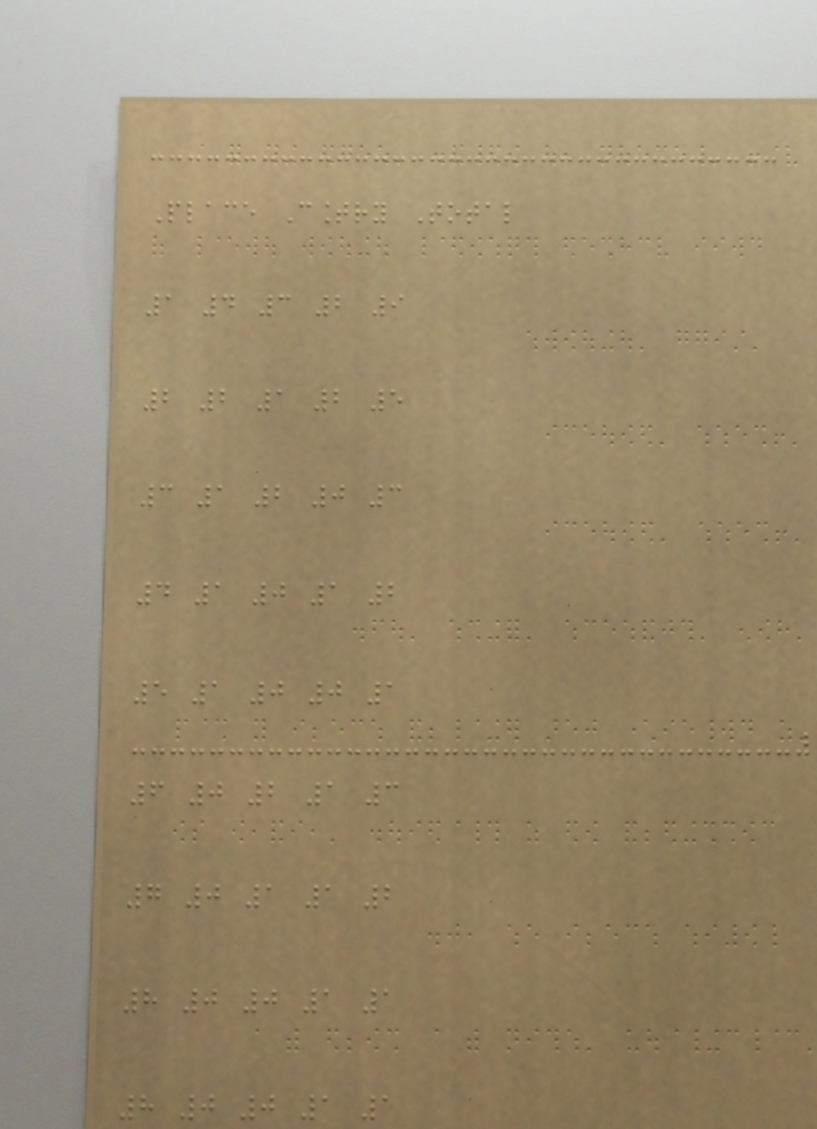Place Country Total
1 4 3 2 9
2 2 1 2 5
3 1 2 0 3
4 1 0 1 2
5 1 0 0 1
6 0 2 1 3
7 0 1 1 2
8 0 0 1 1
8 0 0 1 1
